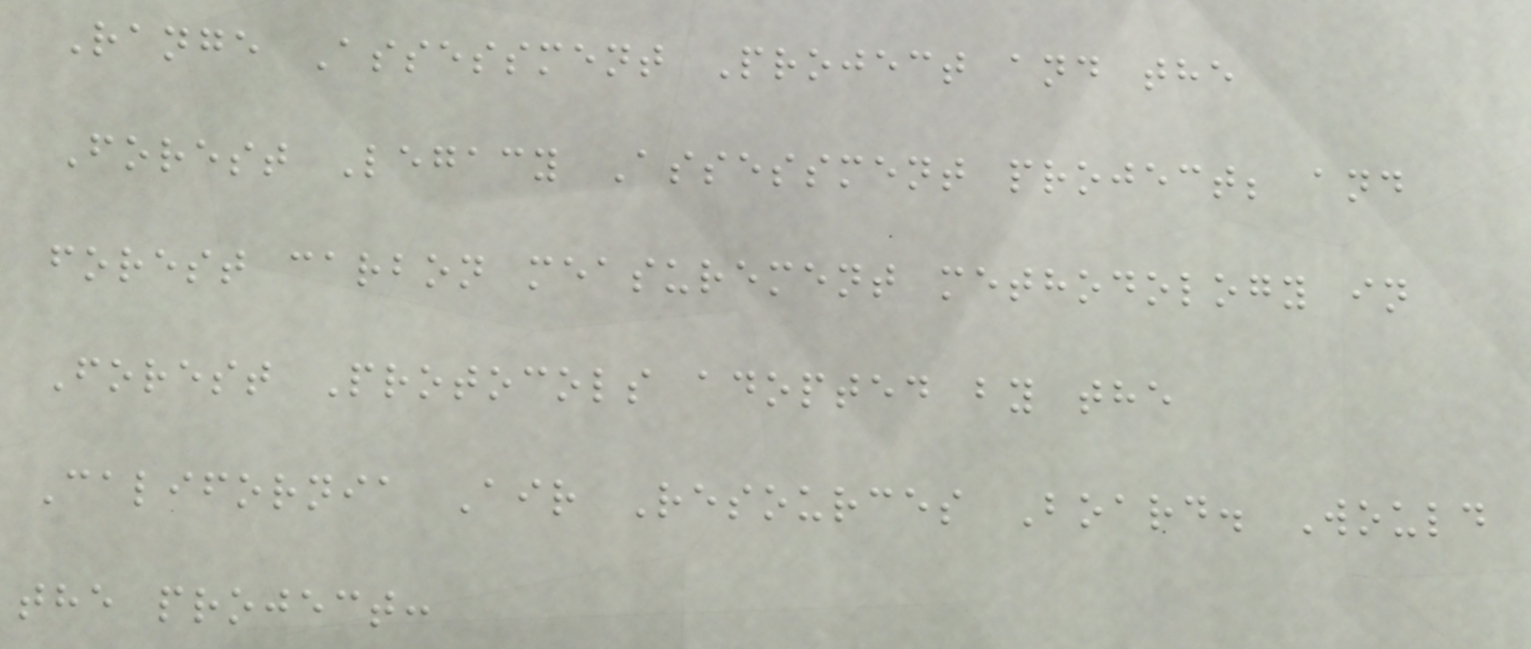Range Assessment Project and the
Forest Legacy Assessment project; and
forest carbon measurement methodology in
Forest Protocols adopted by the
California Air Resources Board. Would
the project:
